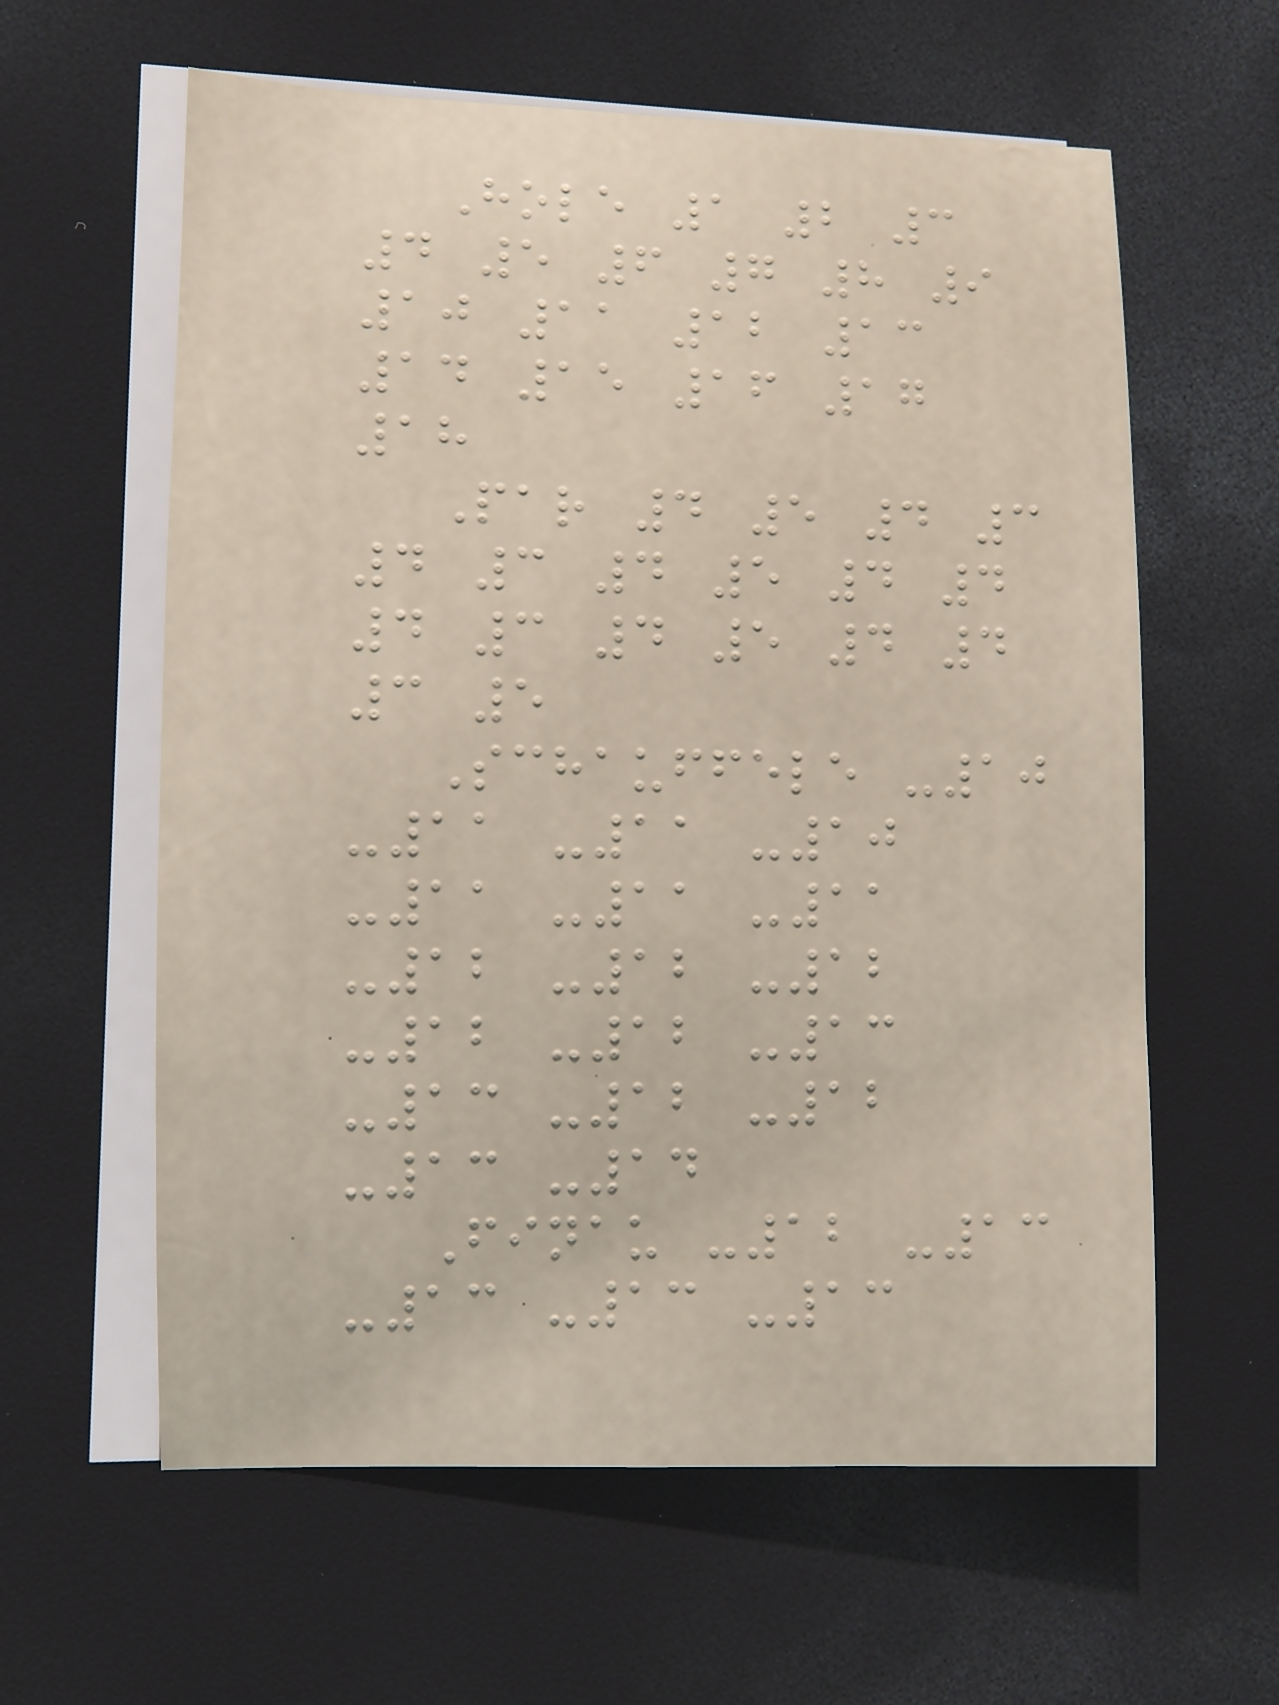Hole 1 2 3
4 5 6 7 8 9
10 11 12 13
14 15 16 17
18
Par 4 5 4 3
4 3 4 5 4 4
4 3 4 5 4 4
3 5
Schauffele -10
-11 -11 -10
-11 -11 -11
-12 -12 -12
-12 -12 -13
-13 -12 -12
-13 -14
Finau -12 -13
-13 -13 -13
